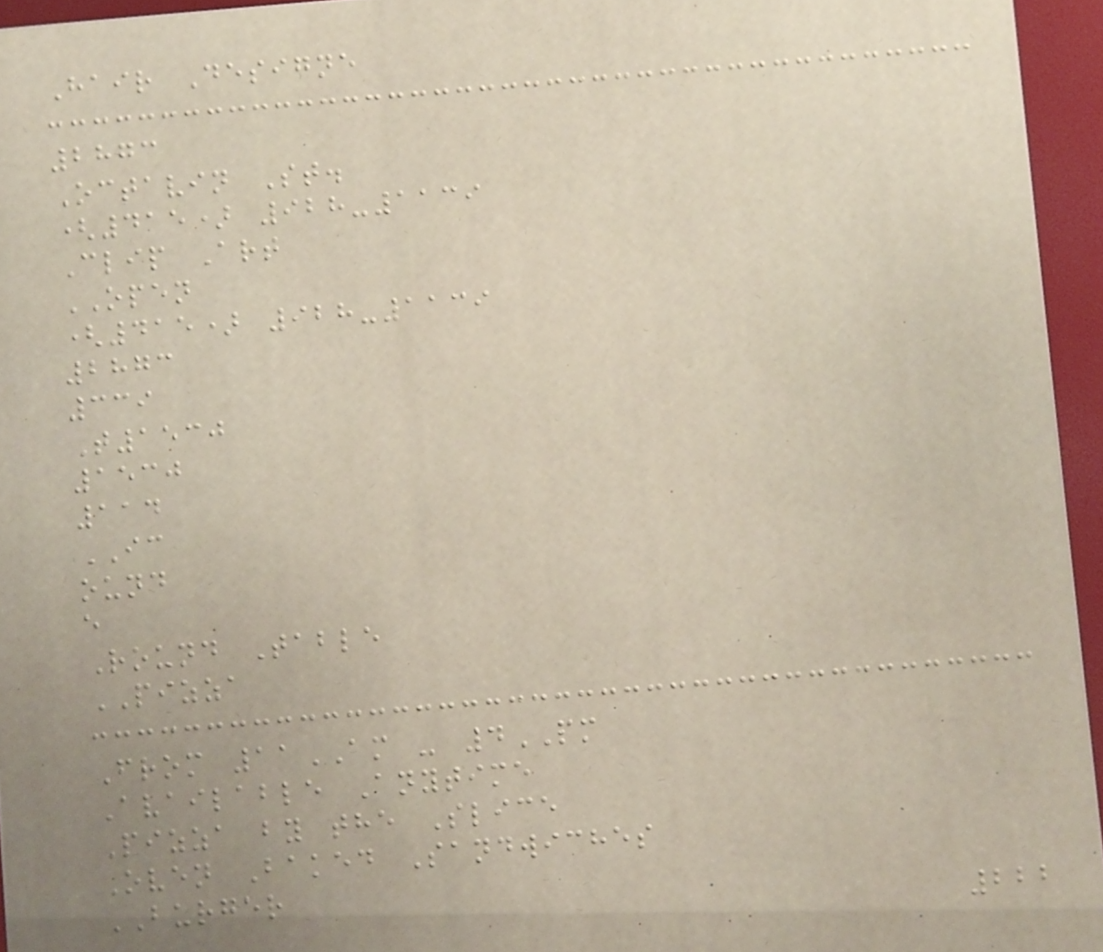Hair Designe
2873
Octavin St.
(415) 928-1139
Clip Art
OPEN
(415) 928-1139
2873
339
T1530
1530
114
IC
ound
e
Round Table
PIZZA
From 11AM - 4PM
Available Anytime
Pizza by the Slice
Oven Baked Sandwiches
BURGER
222
